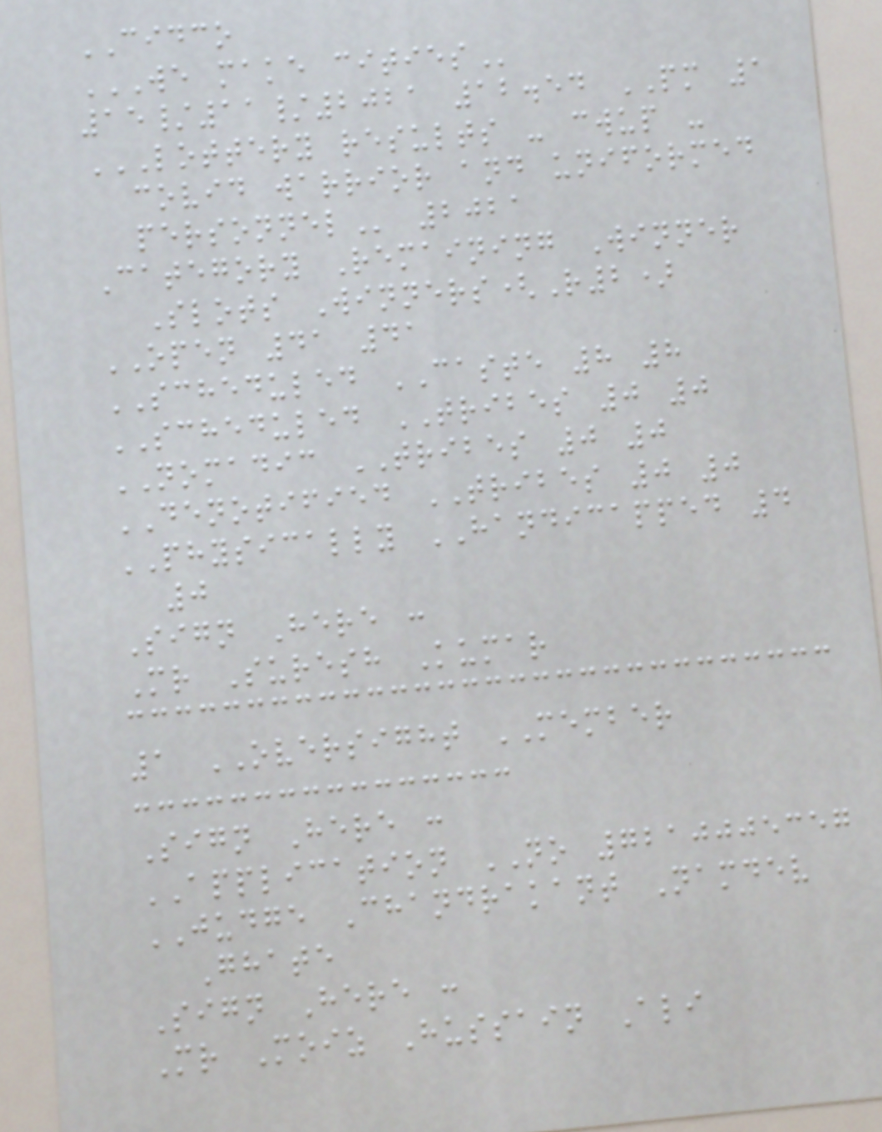CIDCO
WE MAKE CITIES
15/11/2021 12.54 PM 1
LOTTERY RESULTS - CWUP -
COVID WARRIOR AND UNIFORMED
PERSONNEL 2021
Category Remaining Winner
Slots Winners(R2)
OPEN 41 41
SCHEDULED CASTE 8 8
SCHEDULED TRIBES 0 0
NOMADIC TRIBES 0 0
DENOTIFIED TRIBES 0 0
PHYSICALLY HANDICAPPED 4
0
Sign Here :
Mr Suresh Kumar
1 OVERSIGHT MEMBER
Sign Here :
APPLICATION NO 7210005357
JUDGE Chandrakant Namdev
Ghate
Sign Here :
Mr Moiz Hussain Ali
